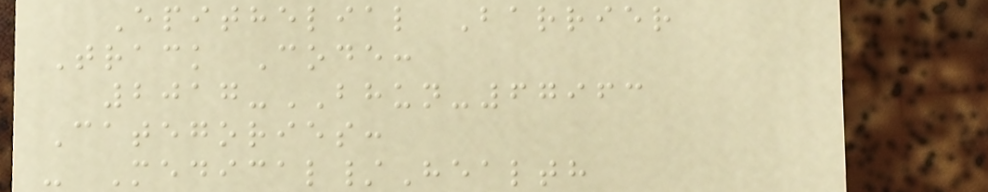Epithelial Barrier
Track Code:
2017-BHUN-67963
Categories:
- Medical/Health
